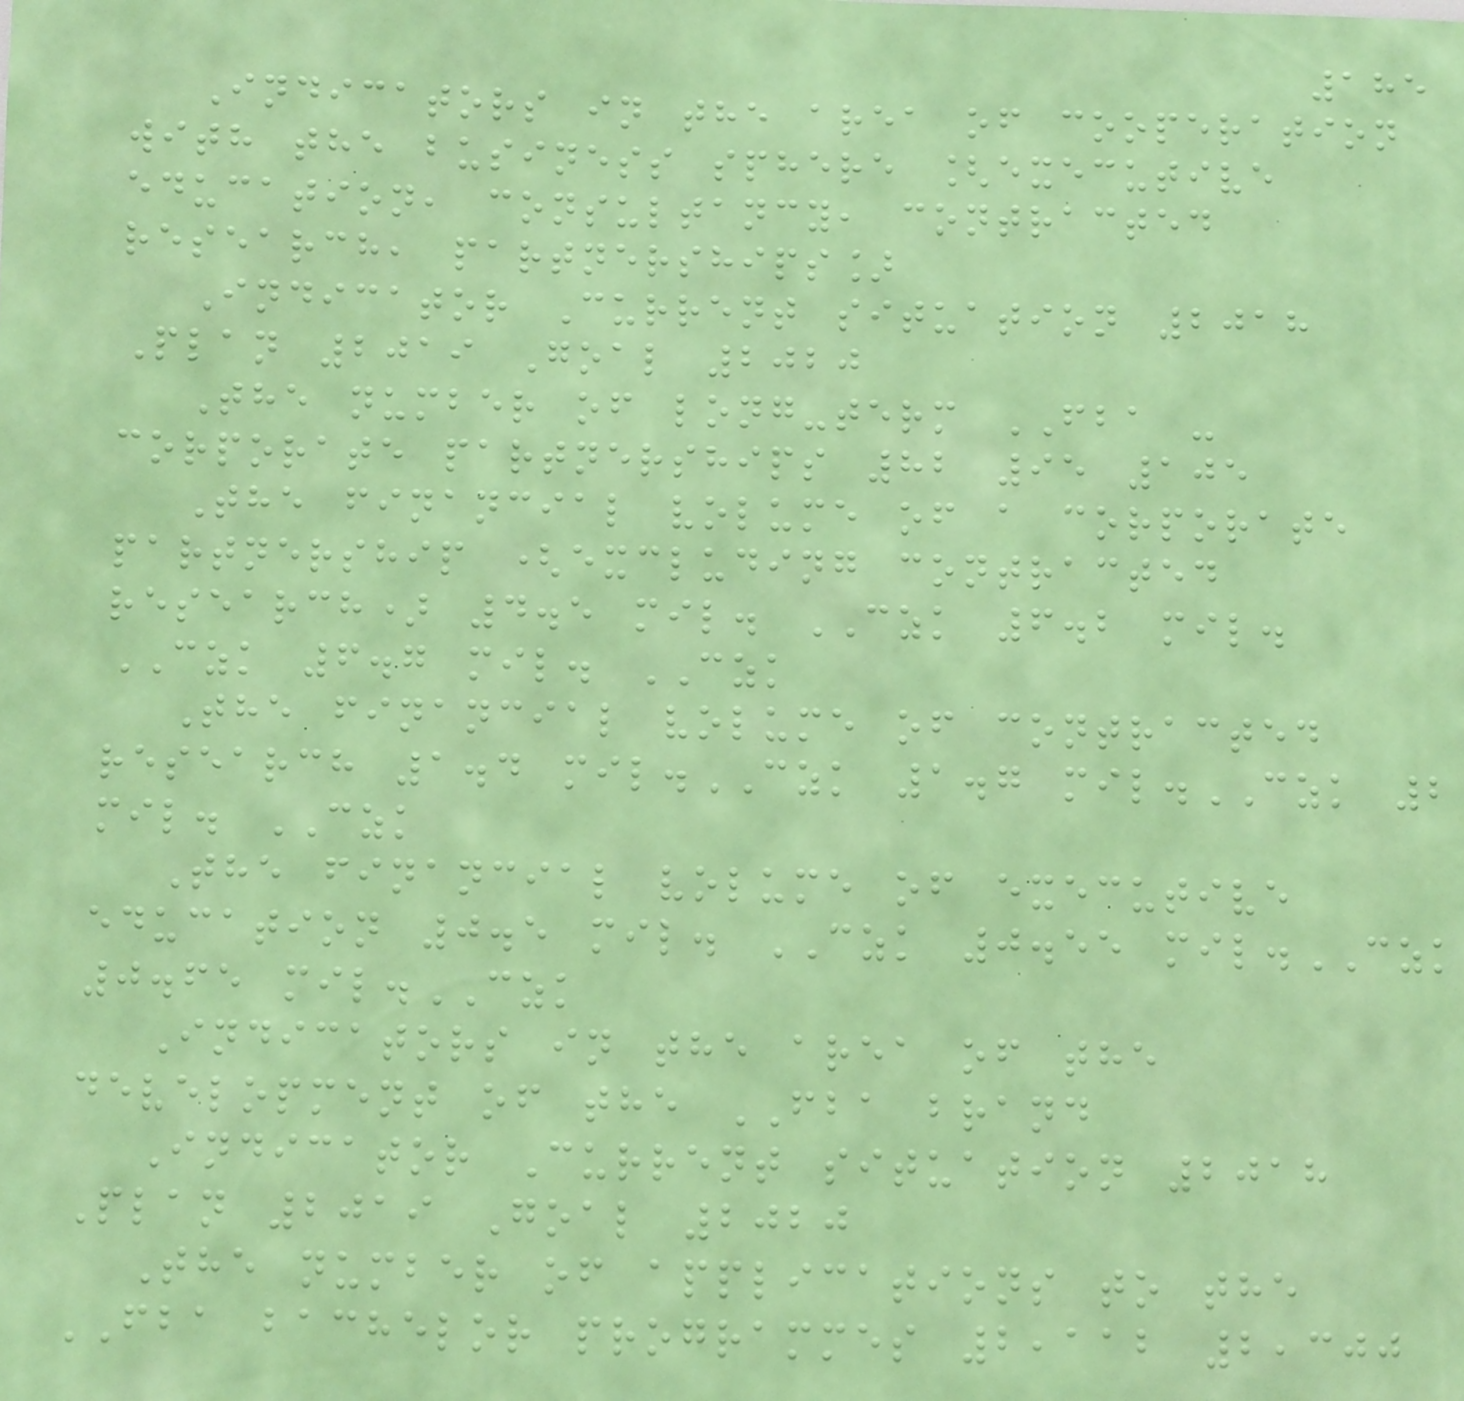185
Indicators in the area of cooperation
with the business sphere [executive
education, consultancy, contracted
research, partnerships]
Indicator Current situation 2018
Plan 2019 Goal 2020
The number of long-term FBA -
corporate partnerships 82 95 105
The financial volume of a corporate
partnership (excluding contracted
research) 4.5 mil. CZK 6.2 mil.
CZK 6.7 mil. CZK
The financial volume of contracted
research 1.4 mil.CZK 1.7 mil.CZK 2
mil. CZK
The financial volume of executive
education 0.5 mil. CZK 0.55 mil.CZK
0.65 mil.CZK
Indicators in the area of the
development of the FBA brand
Indicator Current situation 2018
Plan 2019 Goal 2020
The number of applications to the
FBA bachelor programmes 2,112 2,300
